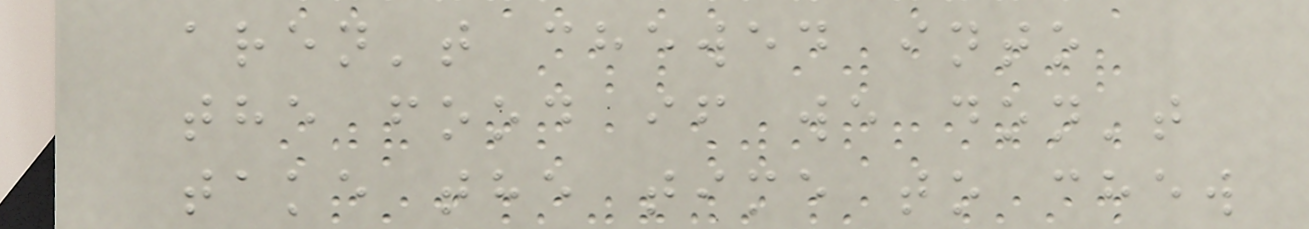aren't chewed into
the food if we don't
take the time to chew
